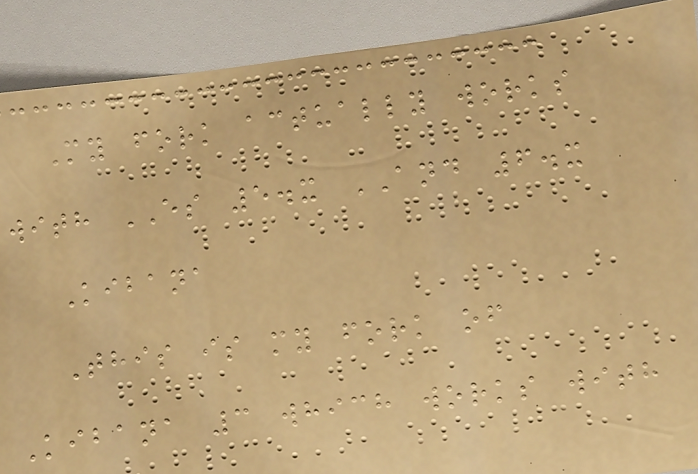My fork actually works
with ES 5.x AND 6.x
Kibana
This is my fork of
Kibana 3 which works with
